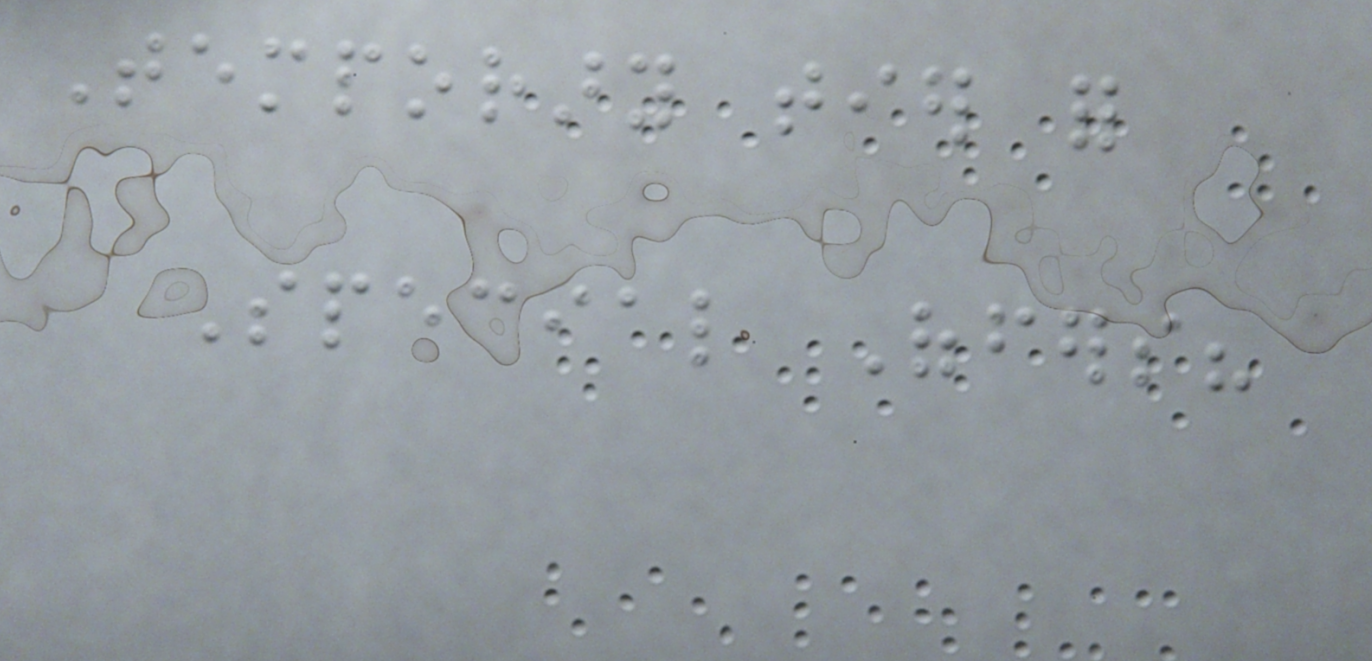Temporary tier for
Special Offers?
